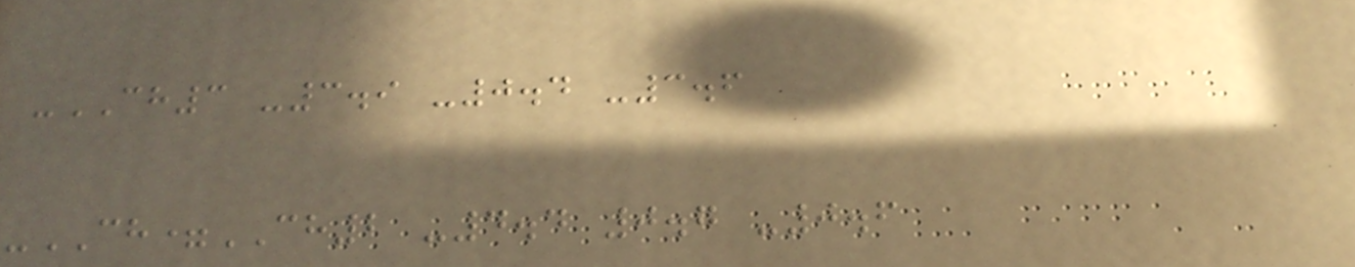-CH3 -3.9 -0.4 -3.6
-CH=CH2 -4.4 0.7 -0.6
